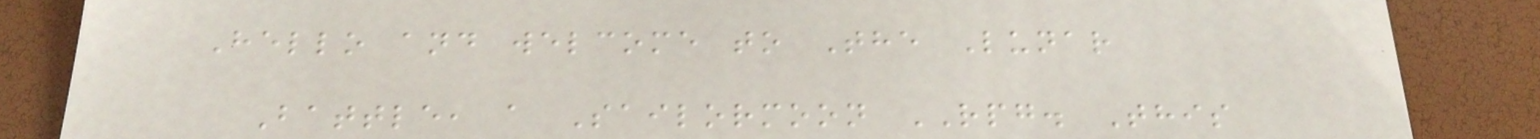Hello and welcome to The Lunar
Battle, a Sailormoon RPG. This
